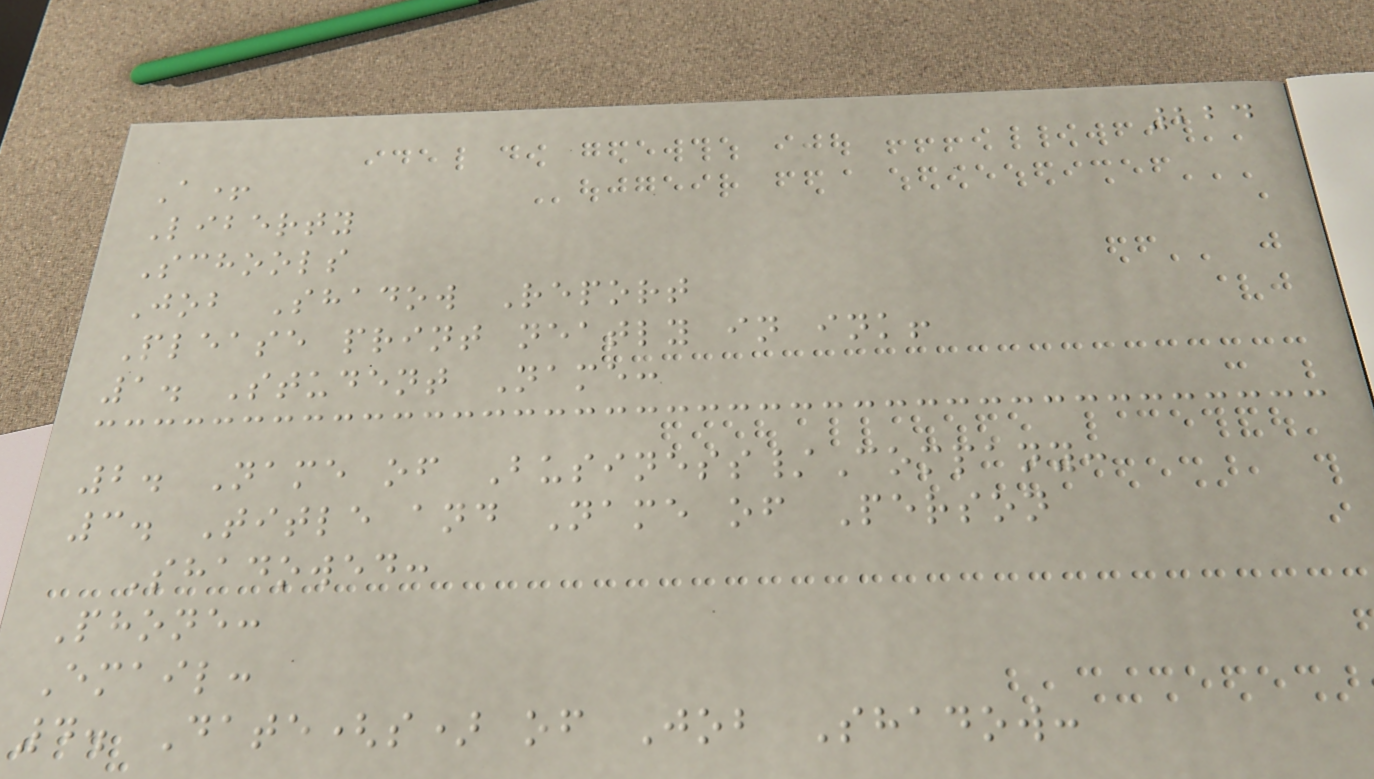224
A+
Liberty
Schools
Job Shadow Report
Please print neatly in ink!
1. Student Name:
2. Name of Business/Company:
3. Title and Name of Person
Shadowed:
Phone:
Email:
4. Date(s) of Job Shadow:
